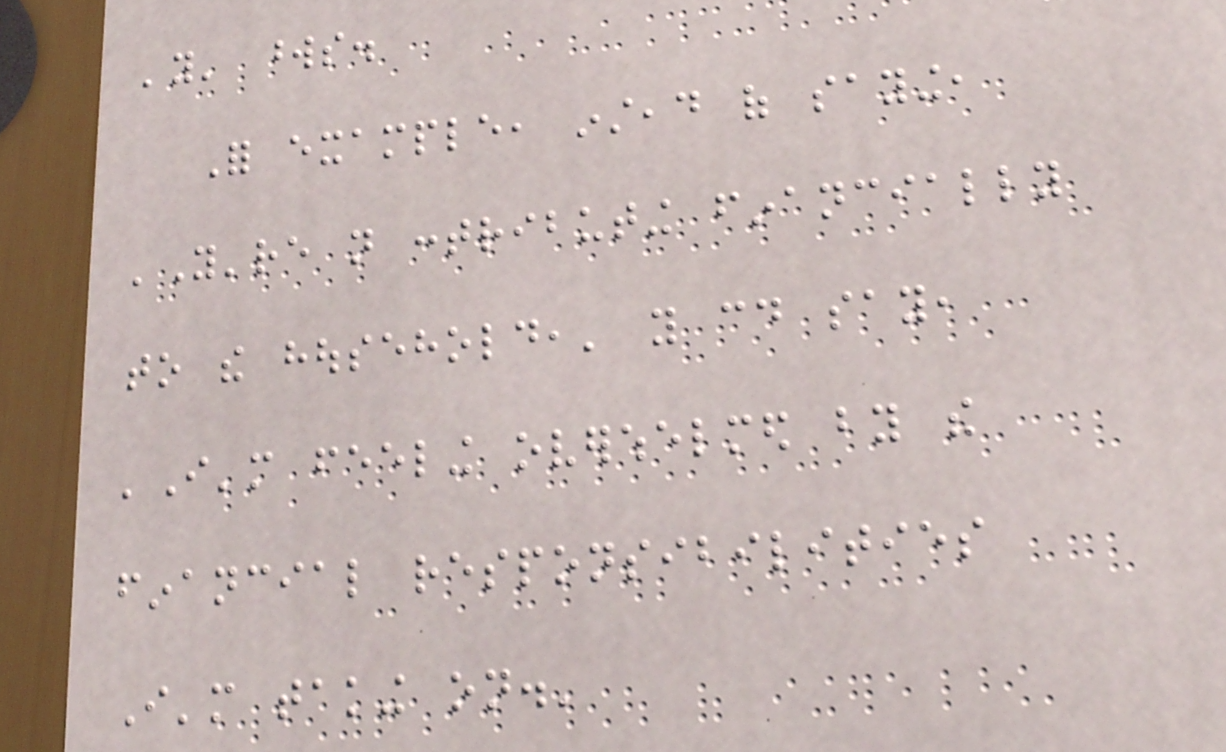'you' words.
For example, instead of saying,
'You're not contributing financially
to the household,' you could say,
'I'm feeling overwhelmed by the
financial responsibilities
I'm taking on.'
